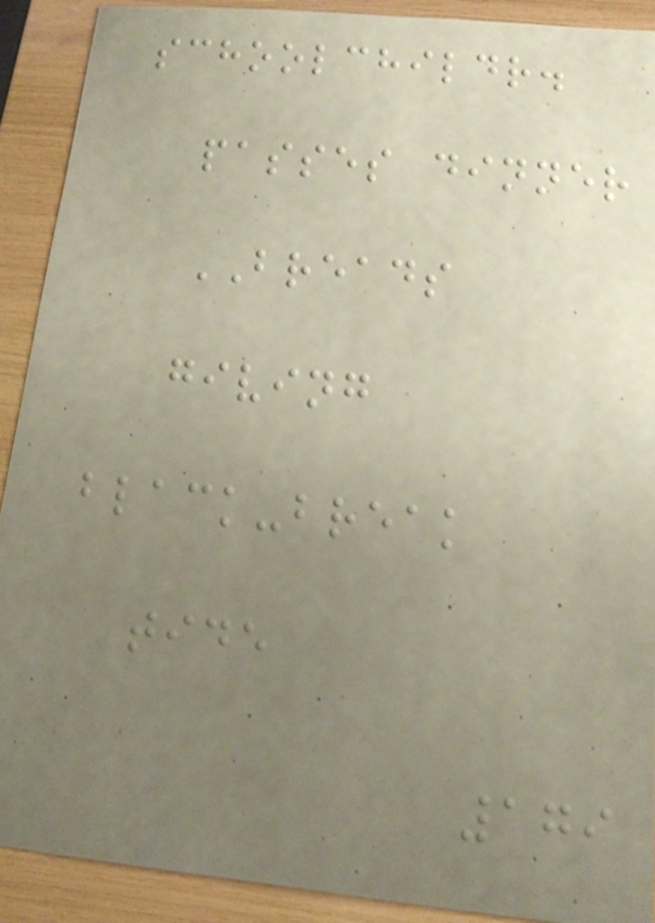schoolchildr.
passes dinner
BREADS
giving
black-break
tide
179
